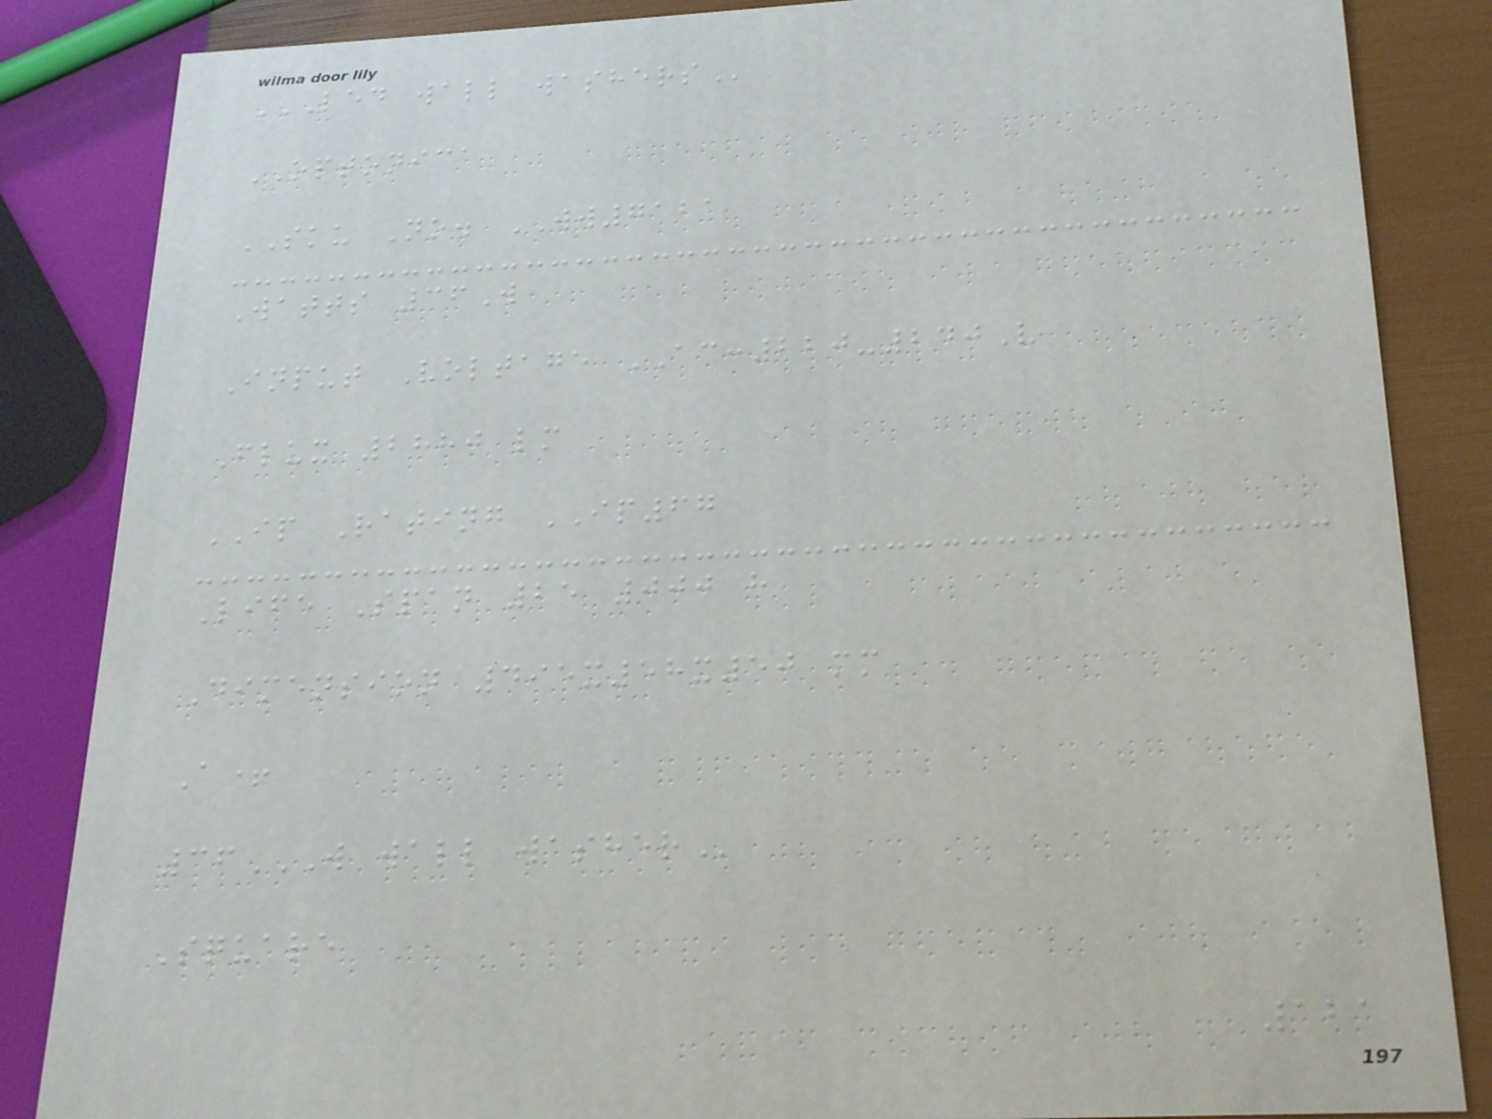LED WALL WASHERS
OPTONICA
SKU No. WW7121
Watts 36W
Input Voltage AC:220-240V
Flux 2880 lm
IP Rating IP67
Life Span 25 000 h
Dimension 495x58x50 mm
A+
36W WALL WASHER
Square
121
